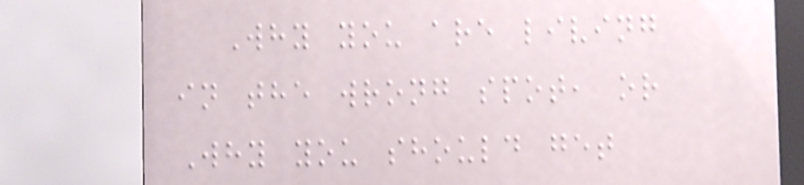Why you are living
in the wrong spot, or
Why you should get
